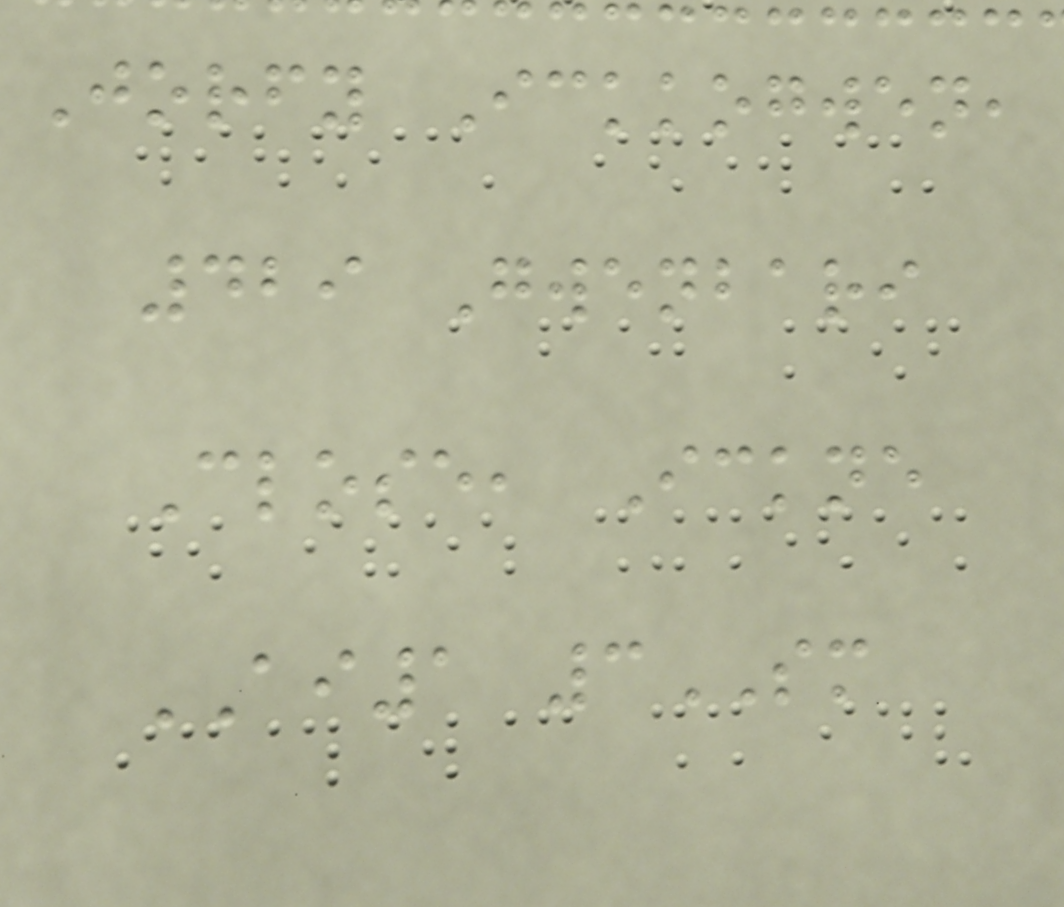Jorfy Ickkogwen,
429 Gwenbari
Close, Ickne
AI1 3SM
